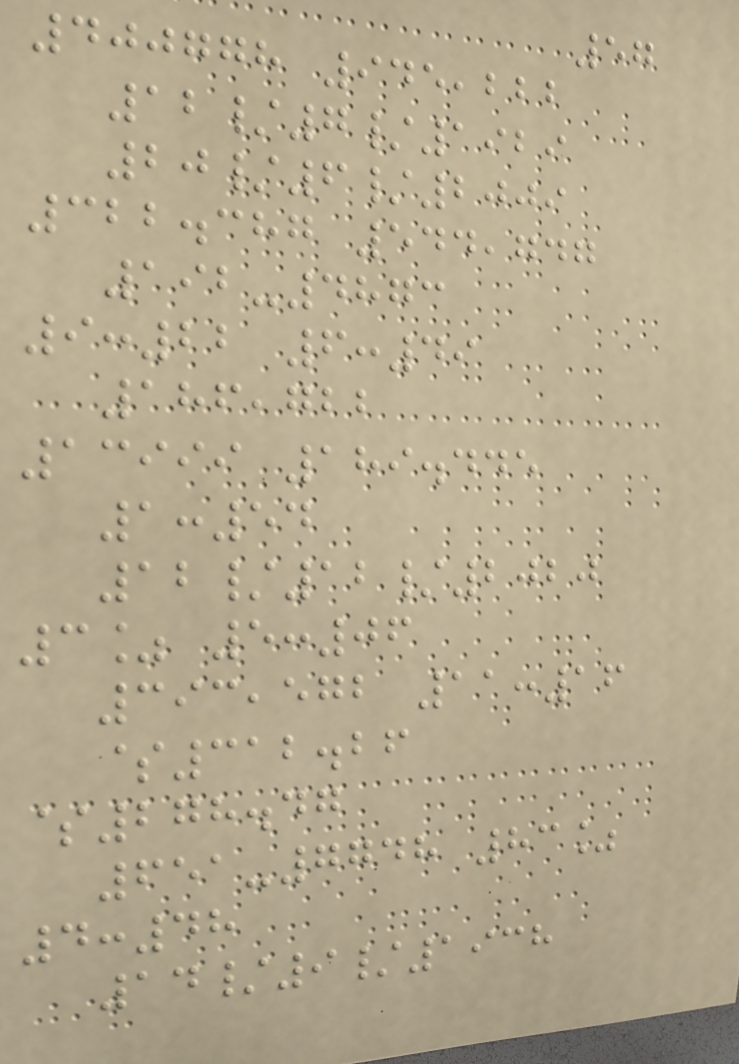57
400778 945,222
12/7/1929
20/6/2009
322.387 544,747
192-4873
9:22 6:49
186,722
13999 189.445
1:54
12/12/2020
3% 5:06
393,572 11:16
$312.26
$278.47
651-7748 83%
4:48
14/9/1938
